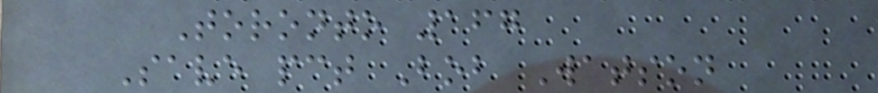Toronto 167
Save pct Bob Watson
